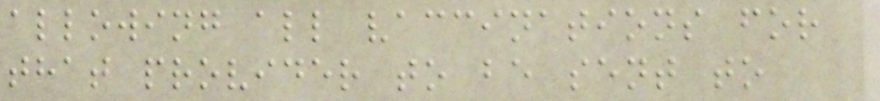allowing all vaccinations for
that provider to be sent to
